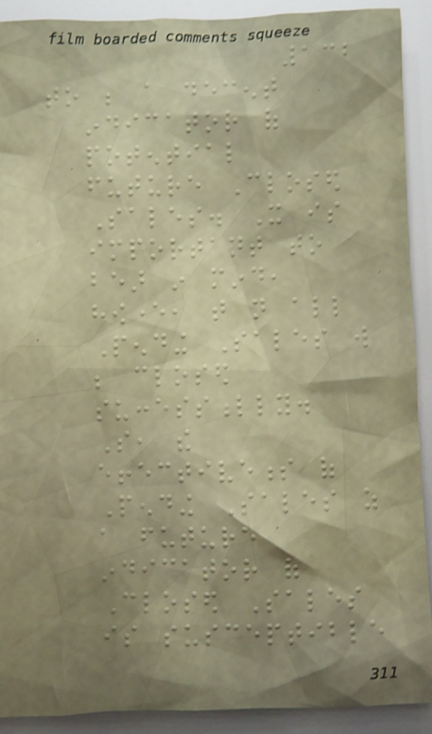132
to be a decent
indicator of
potential
future Closed
Sales. It is
important to
bear in mind,
however, that not all
Pending Sales will
be closed
successfully.
So, the
effectiveness of
Pending Sales as
a future
indicator of
Closed Sales
is susceptible
